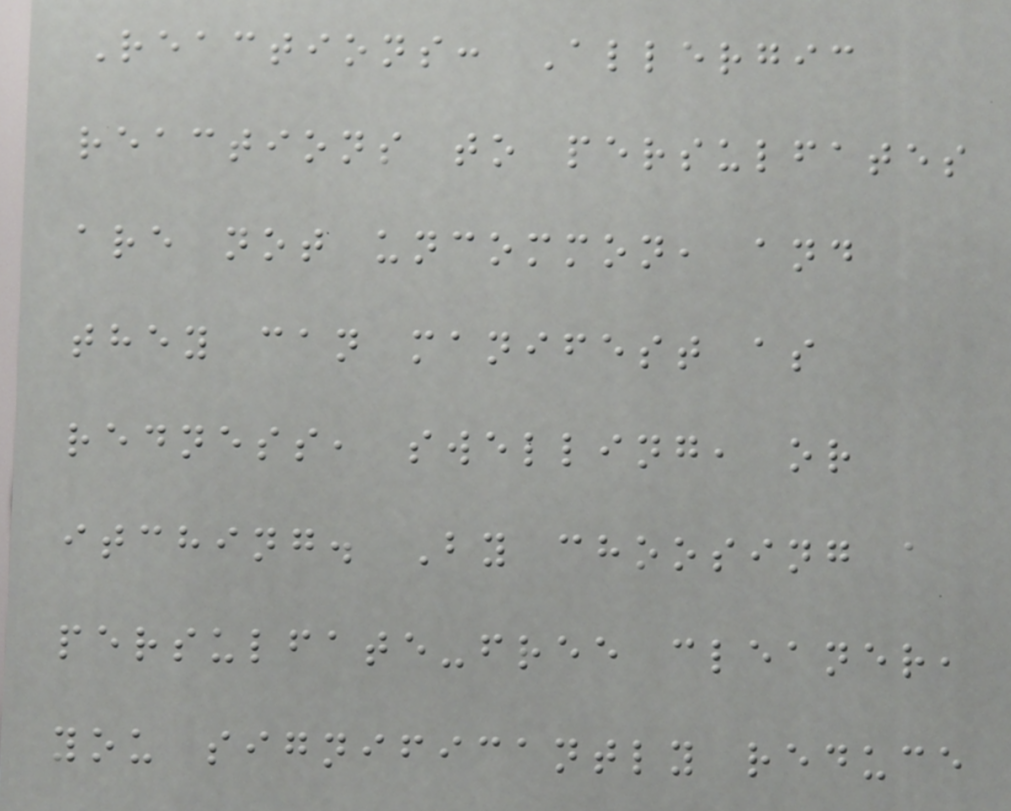Reactions: Allergic
reactions to persulfates
are not uncommon, and
they can manifest as
redness, swelling, or
itching. By choosing a
persulfate-free cleaner,
you significantly reduce
